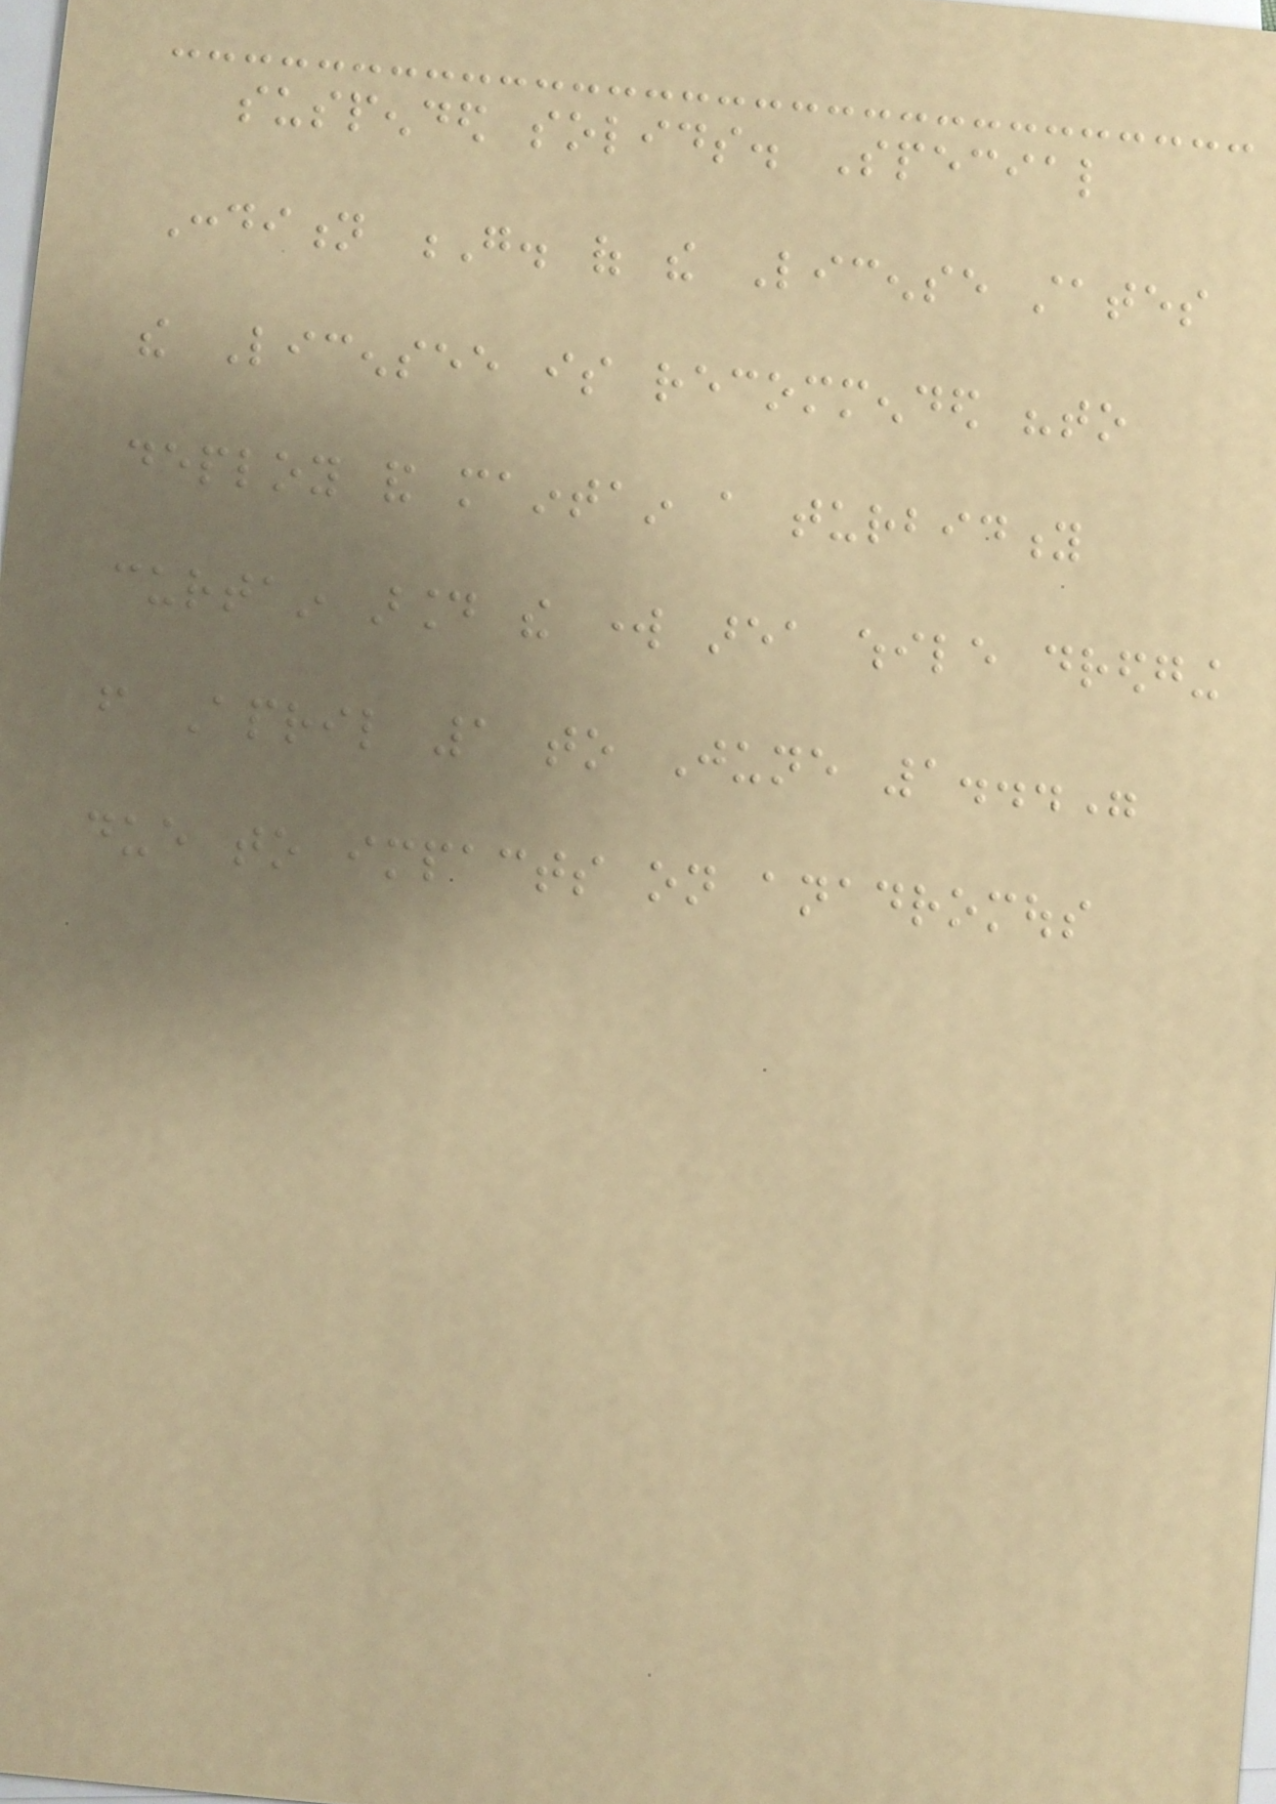suspended solids. Special
Condition G. of the License states
the Licensee is recommended "to
deploy and maintain a turbidity
curtain around the work area while dredging
from April 1 to June 1..."
due to impacts on anadromous
